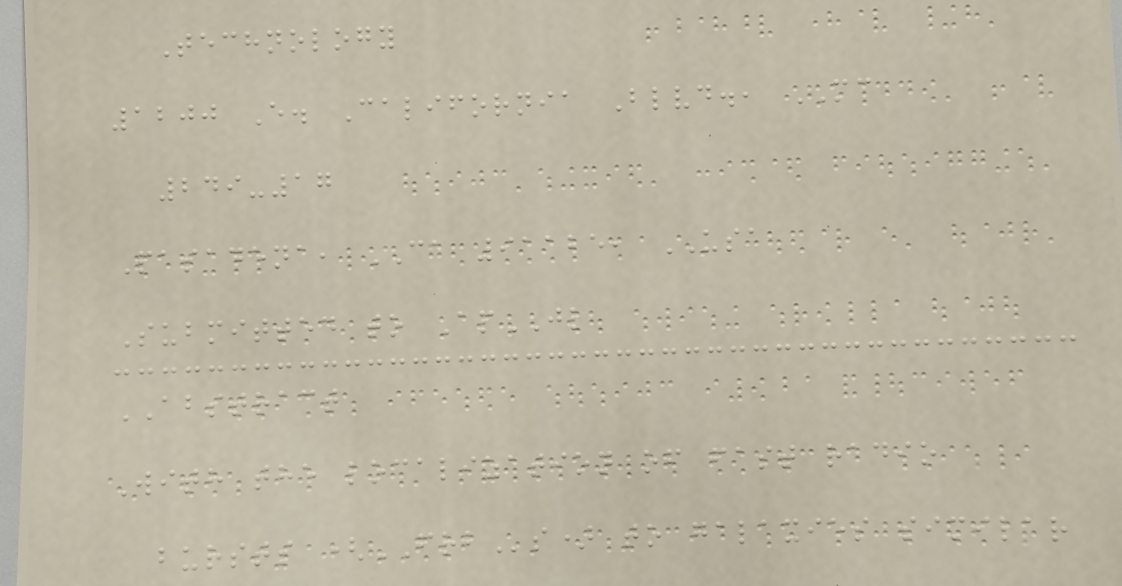Technology
1200 E. California Blvd., MC
249-17
Pasadena, CA 91125, USA
Submitted to ApJL
ABSTRACT
With the localization of fast radio
bursts (FRBs) to galaxies similar
